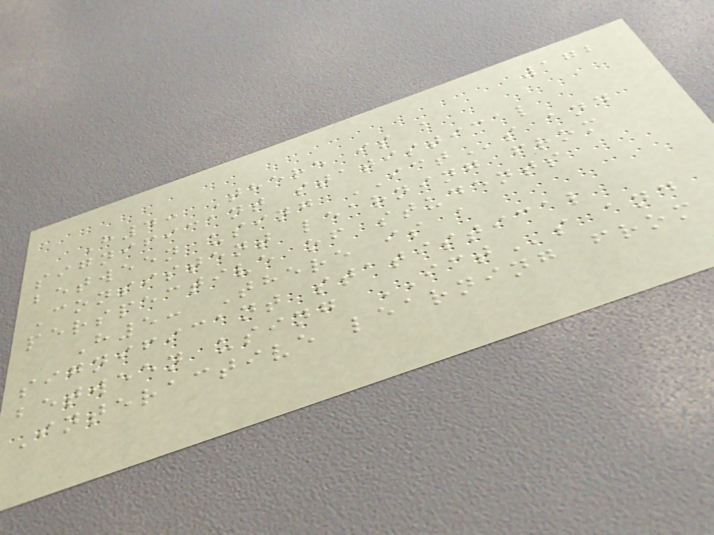172
H4: There is a
significant statistical
between using ICTs and
Consistent learning from
perspective of students
H5: There is a
significant statistical
between using ICTs and
Interactive learning from
